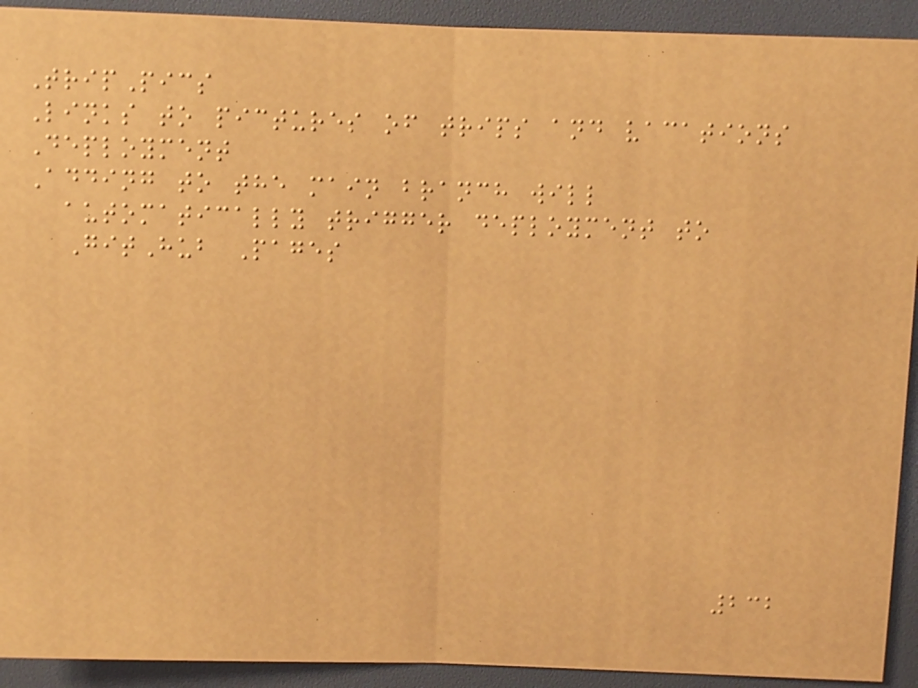TripPics
Links to pictures of trips and vacations
Deployment
Adding to the main branch will
automatically trigger deployment to
GitHub Pages
232
